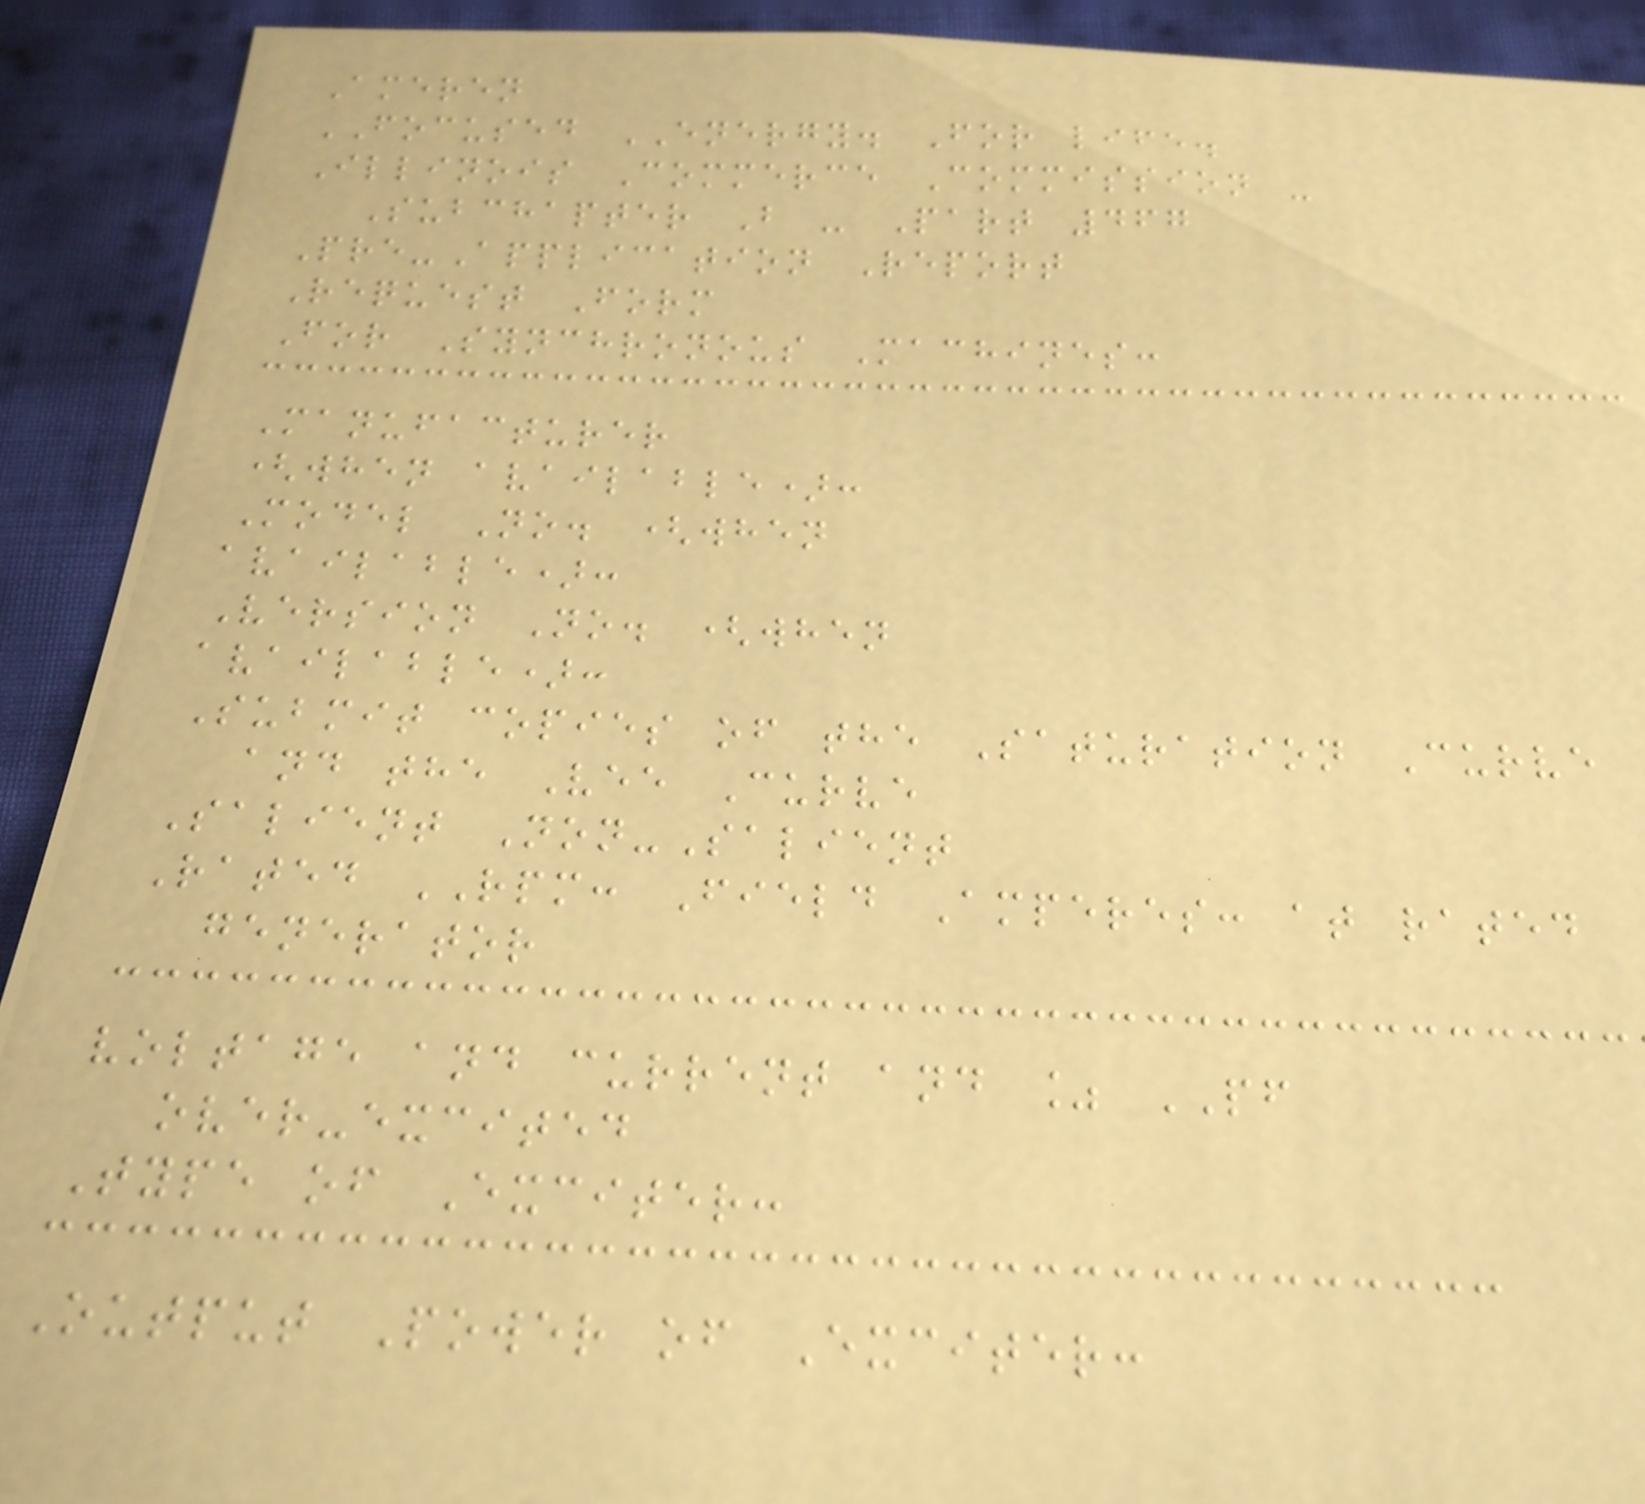Ameren
FOCUSED ENERGY. For life.
Illinois Commerce Commission -
Subchapter B - Part 467
Pre-Application Report
Request Form
For Synchronous Machines:
Manufacturer
(when available):
Model No. (when
available):
Version No. (when
available):
Submit copies of the Saturation Curve
and the Vee Curve
Salient Non-Salient
Rated RPM: Field Amperes: at rated
generator
voltage and current and % PF
over-excited
Type of Exciter:
Output Power of Exciter:
